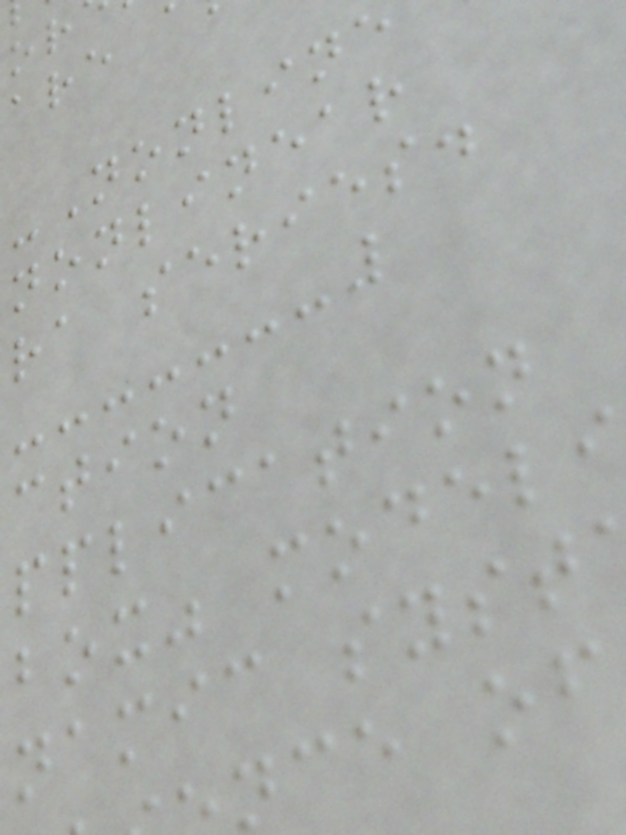nonlinear
ra series.
ction
pplication
box" model
namic syst
